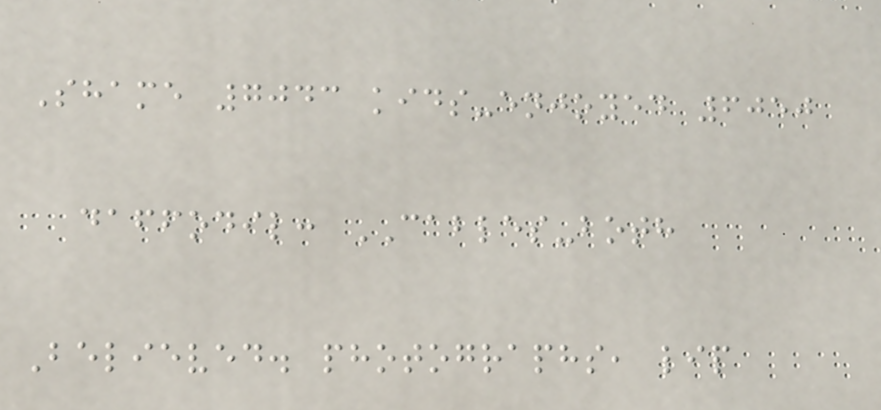Shame 7043 kids-enjoyed 6050
daffodil: CABLES-both
Believed. photographs, lip
